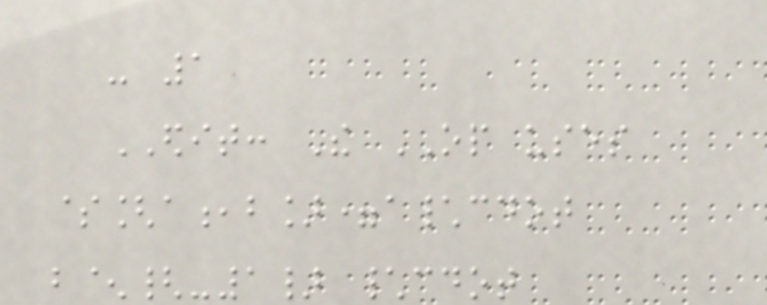- 1
EDIT: The OP uses
$[a,b]=a\cdot
b^{-1} \cdot
